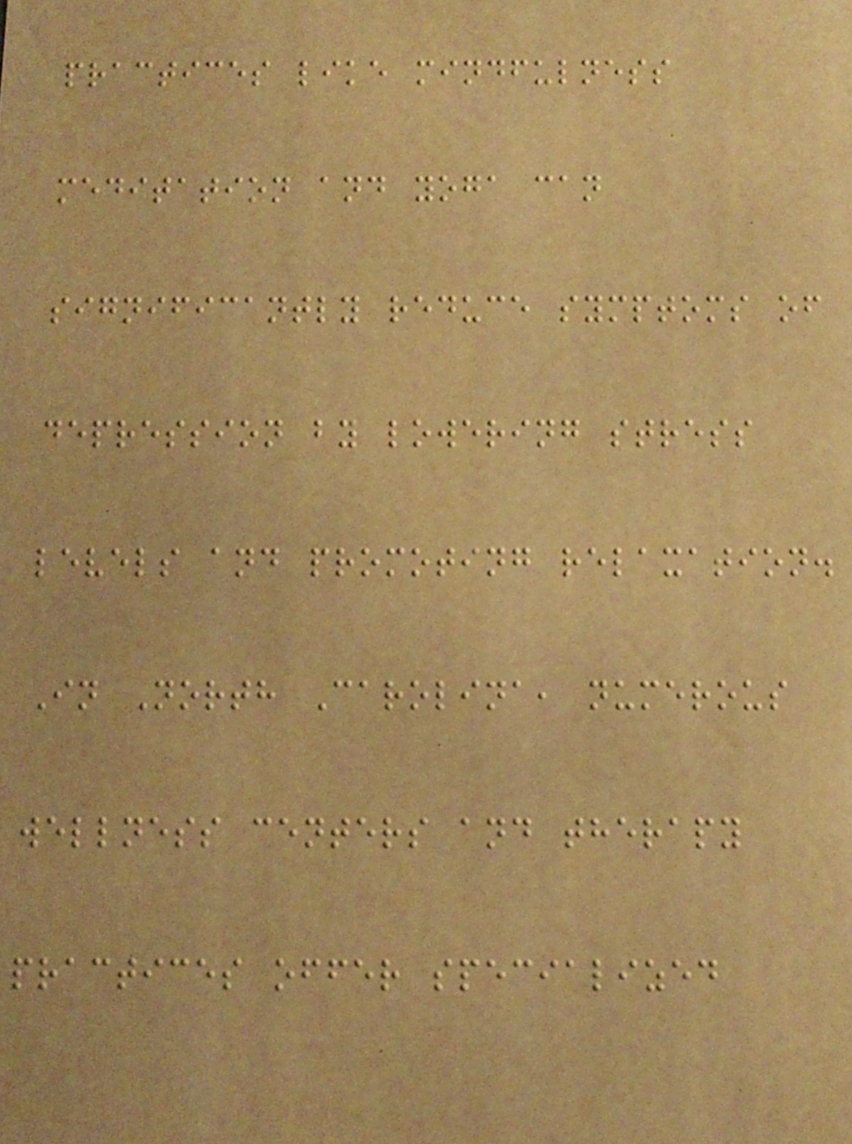practices like mindfulness
meditation and yoga can
significantly reduce symptoms of
depression by lowering stress
levels and promoting relaxation.
In North Carolina, numerous
wellness centers and therapy
practices offer specialized
